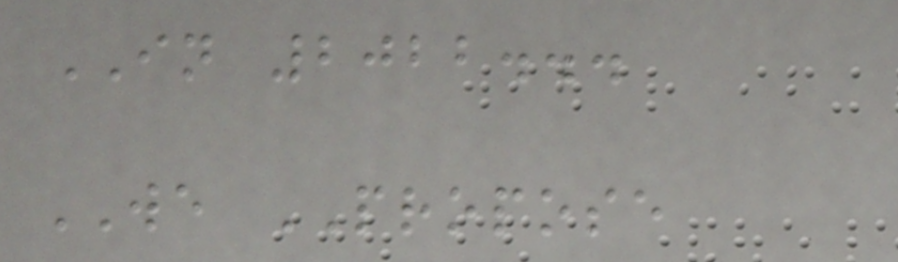IN 2022...
WE PROPOSE
